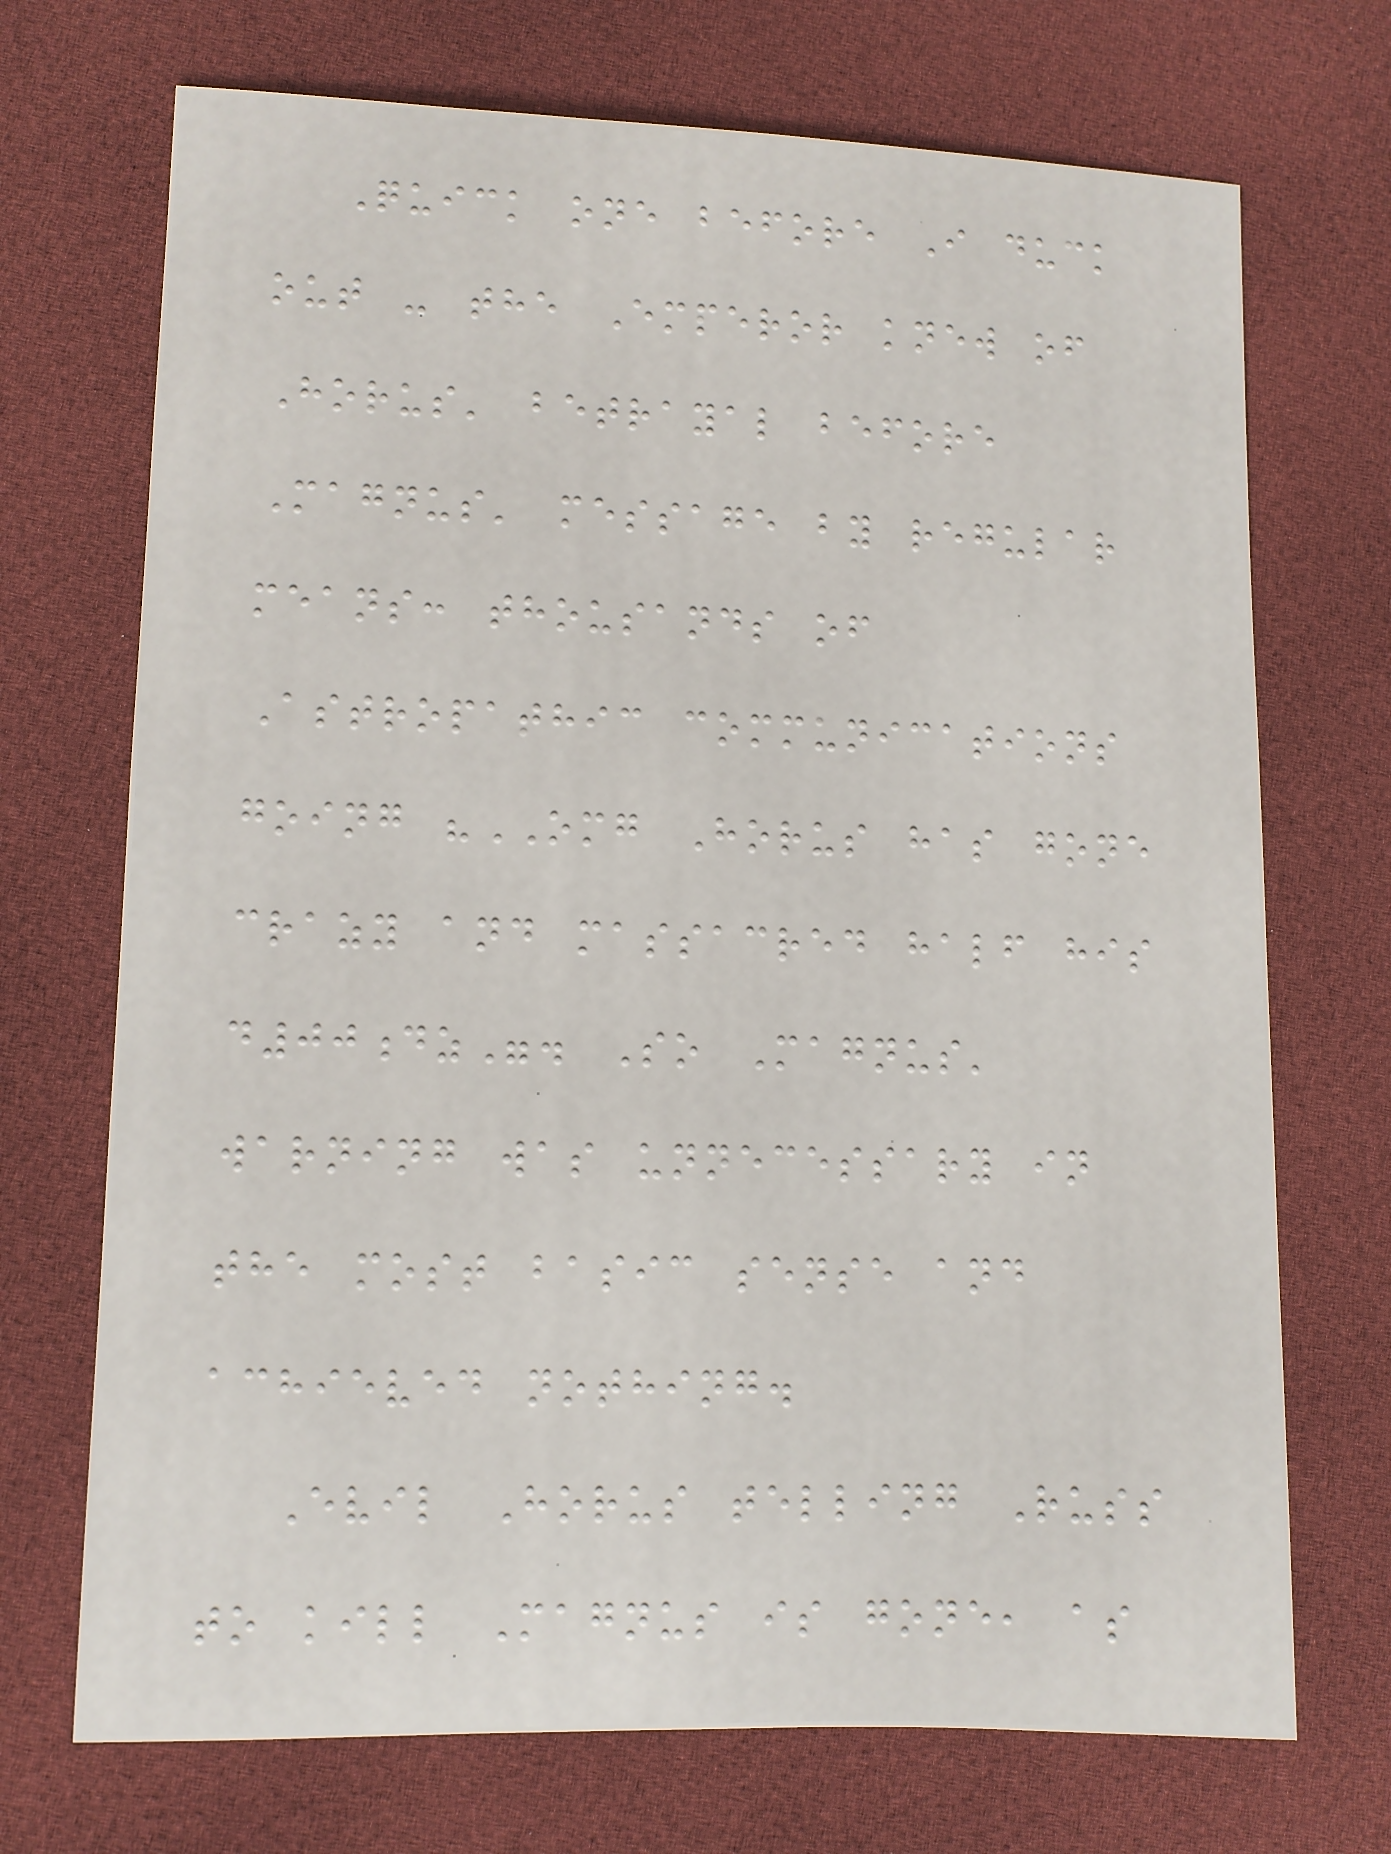Quick one before I duck
out - the Emperor knew of
Horus' betrayal before
Magnus' message by regular
means: thousands of
Astropathic communications
going "OMG Horus has gone
crazy and massacred half his
d00dz". So Magnus'
warning was unnecessary in
the most basic sense and
achieved nothing.
Evil Horus telling Russ
to kill Magnus is gone, as
